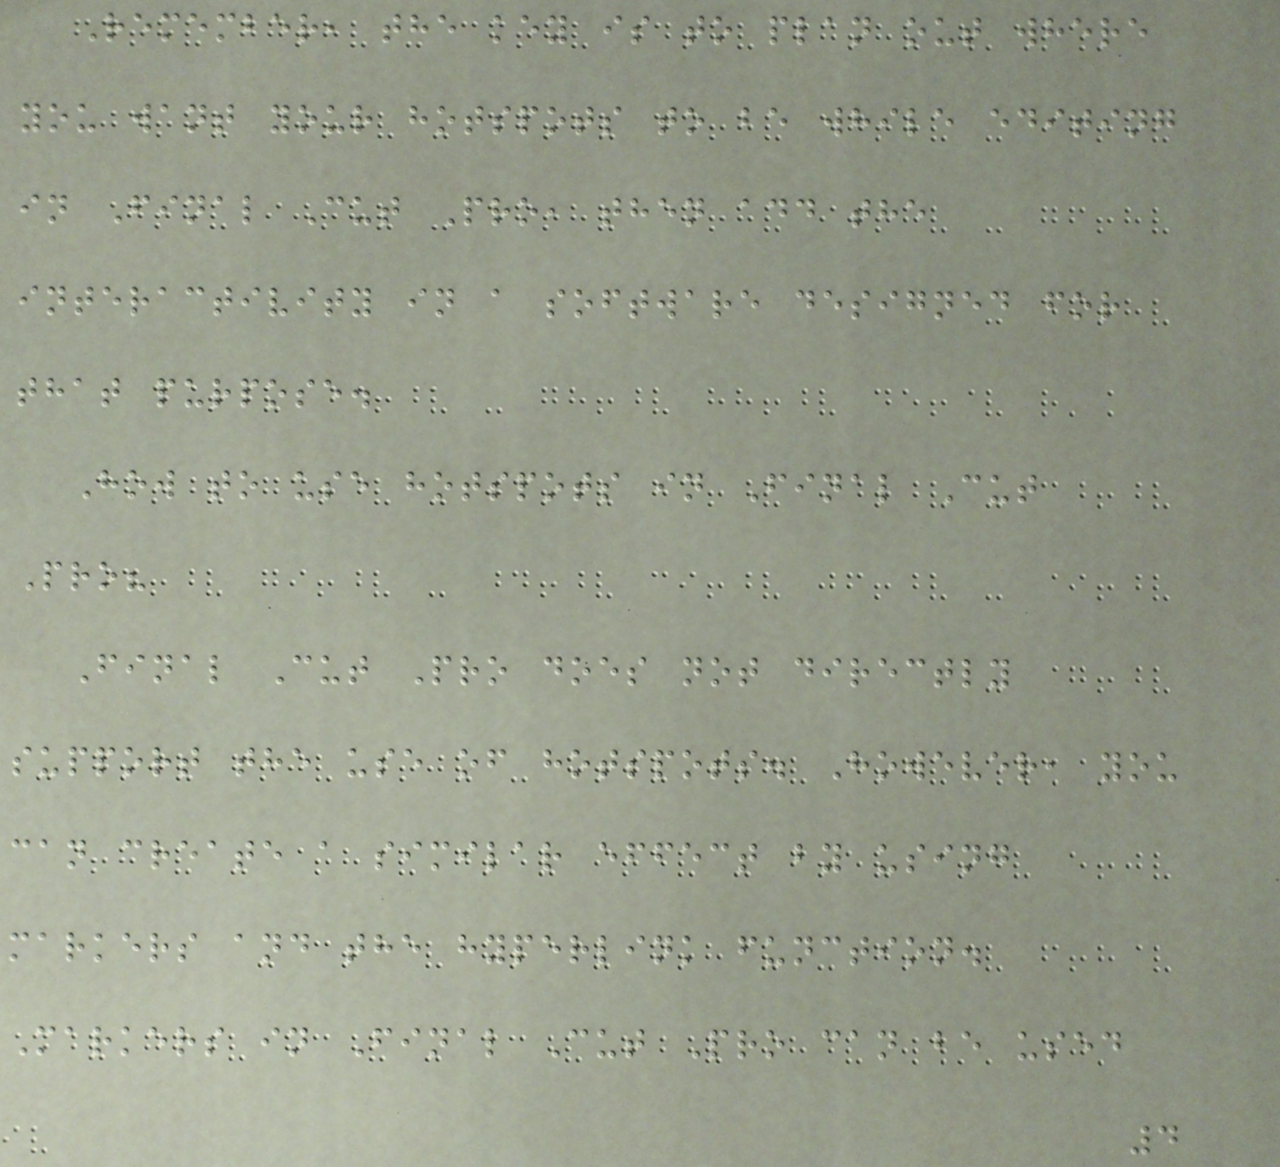Remember, the key is to plan out where
you want your hotspots to be while editing
in Final Cut Pro, then add the
interactivity in a software designed for
that purpose.
How to use hotspots in Final Cut
Pro?
Final Cut Pro does not directly
support the use of hotspots. However, you
can create a similar effect by using
markers and the hyperlink function.
Markers in Final Cut Pro can be used
4
